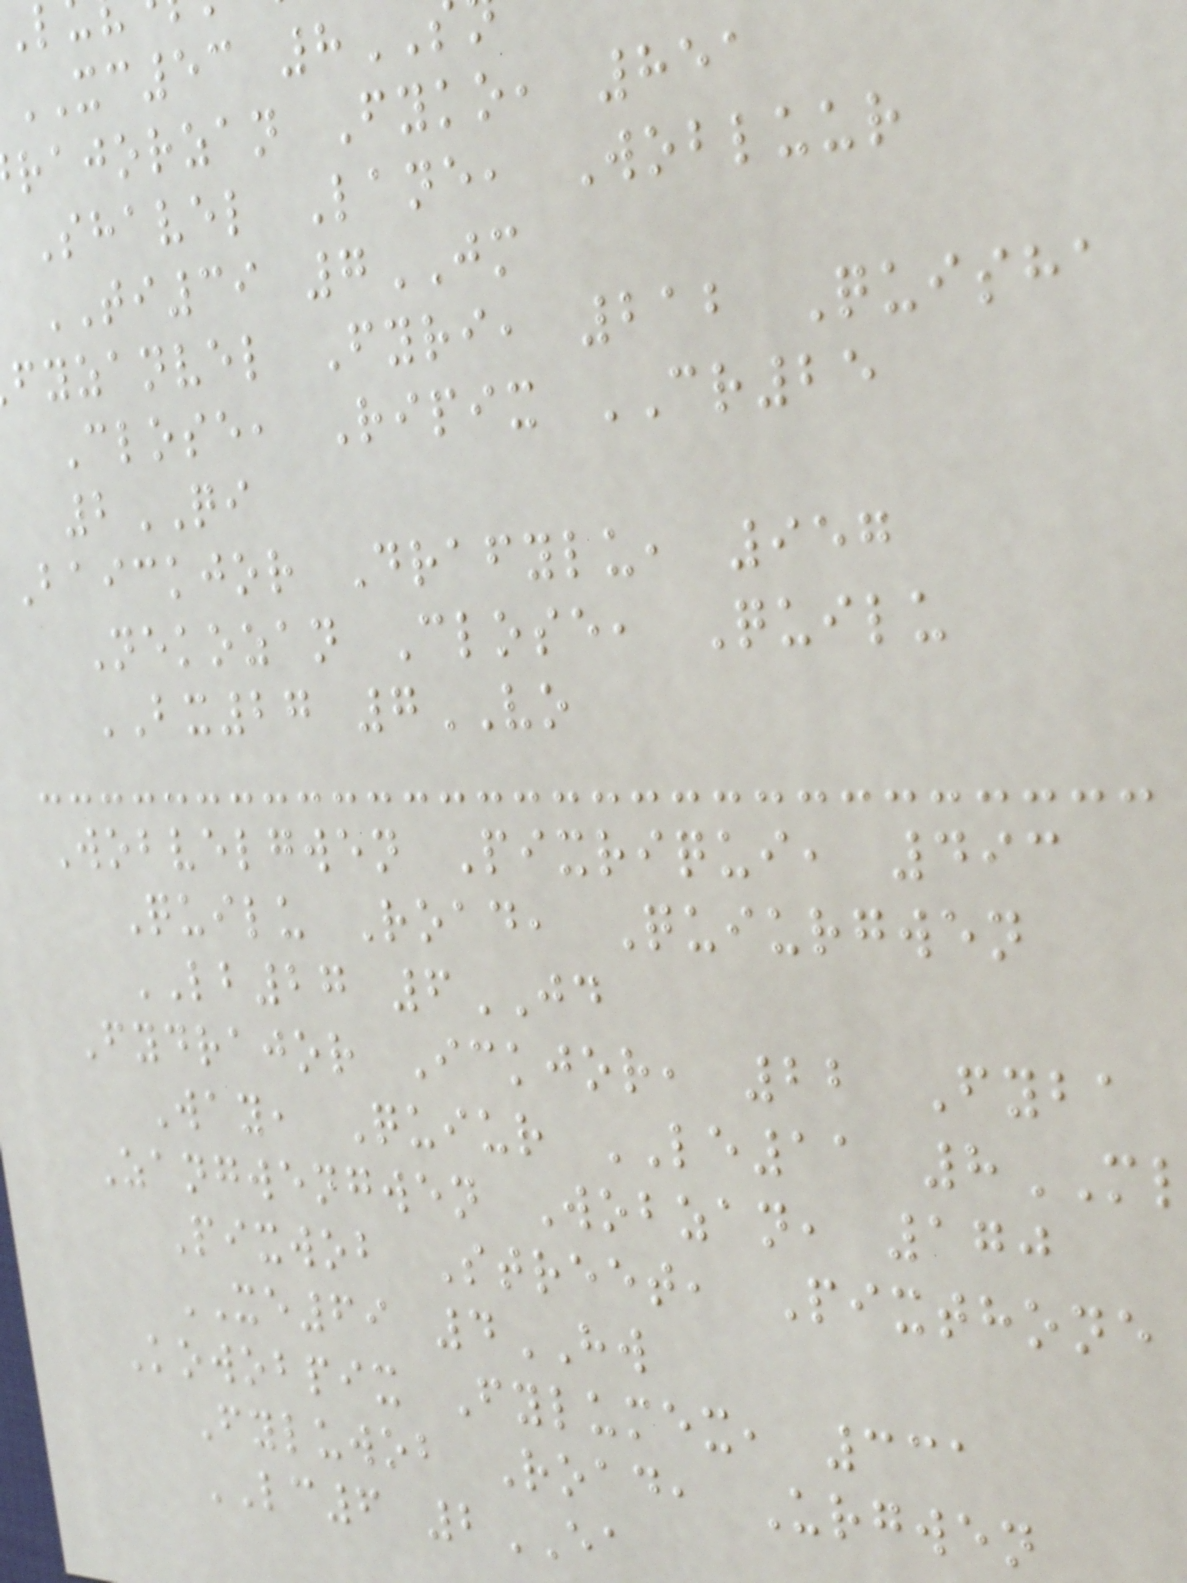XC53 8
rajorzan Fyko, 851
Shavel Lane, Wobluur
TI39 7JM
fyzanvel Fyri, 212 Quisha
Close, Ripix CR25
2QI
Baickjor Drafylu, 957
Nekozan Close, Quilu
BX27 7VO
Wobvelgwen Pixriqui, 493
Quilu Road, Quiurgwen
LB27 6JD
Fydrajor Ickjor, 22 Fyba
Way, Quiur LE11 8
Zangwengwen Wobzan, 170
Pixwob Street, Pixthone
XE69 4HW
Kowobpix Fylumex, 331
Fyluwob Road, Urgwen
LC6 2EA
